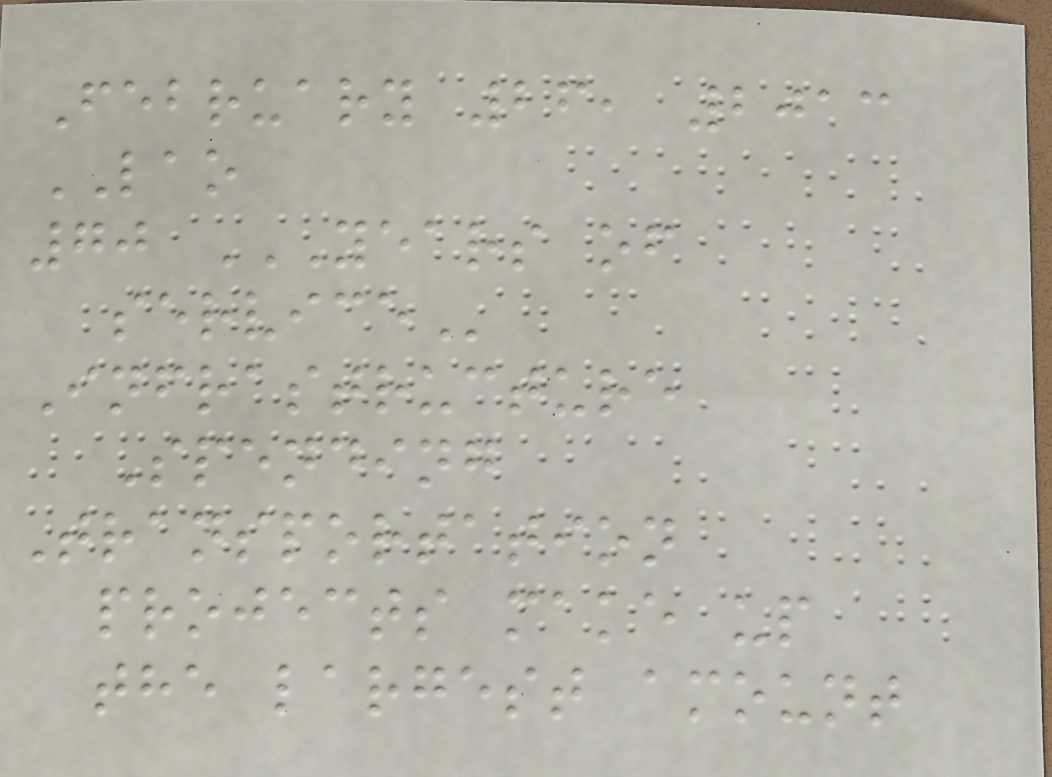February 26, 2013
LAO
70 YEARS OF
SERVICE
Infrastructure
Spending
Transportation
projects make up
the largest amount
